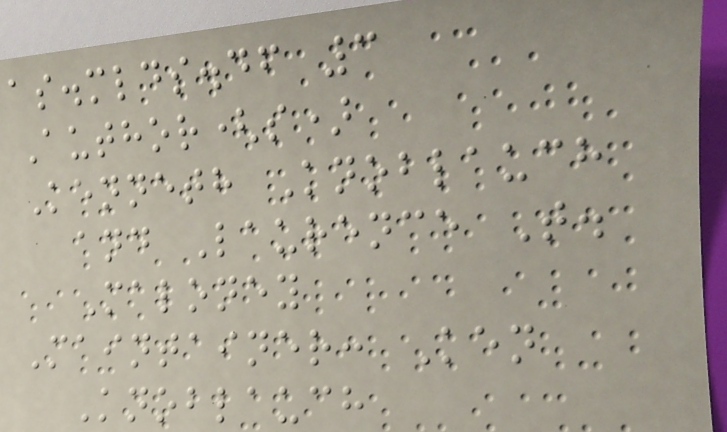as.mlds.df 3
Author(s)
Kenneth Knoblauch
and Laurence T.
Maloney
Maintainer: Ken
Knoblauch
